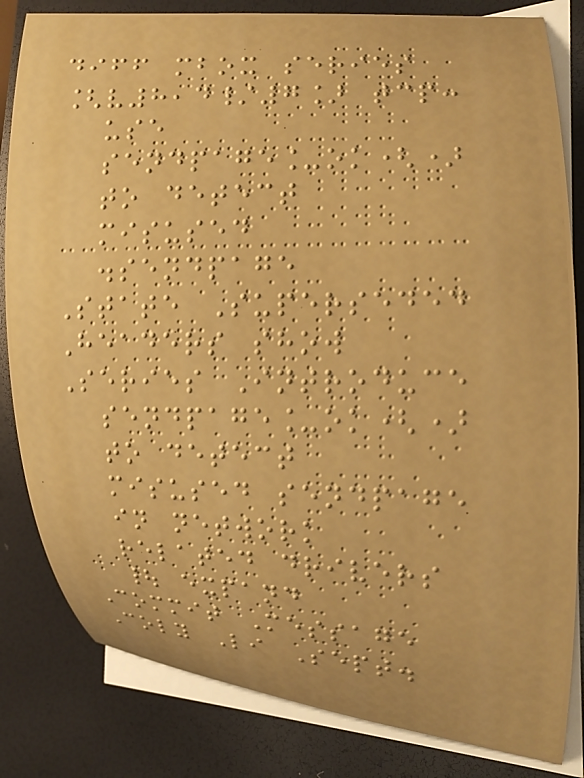diff mbox series
[v8,4/7] tcp:
use
sendpage_ok()
to detect
misused
.sendpage
State Superseded
Headers show
Series Introduce
sendpage_ok()
to detect
misused sendpage
in network
related drivers
| expand
Commit Message
Coly Li Sept.
